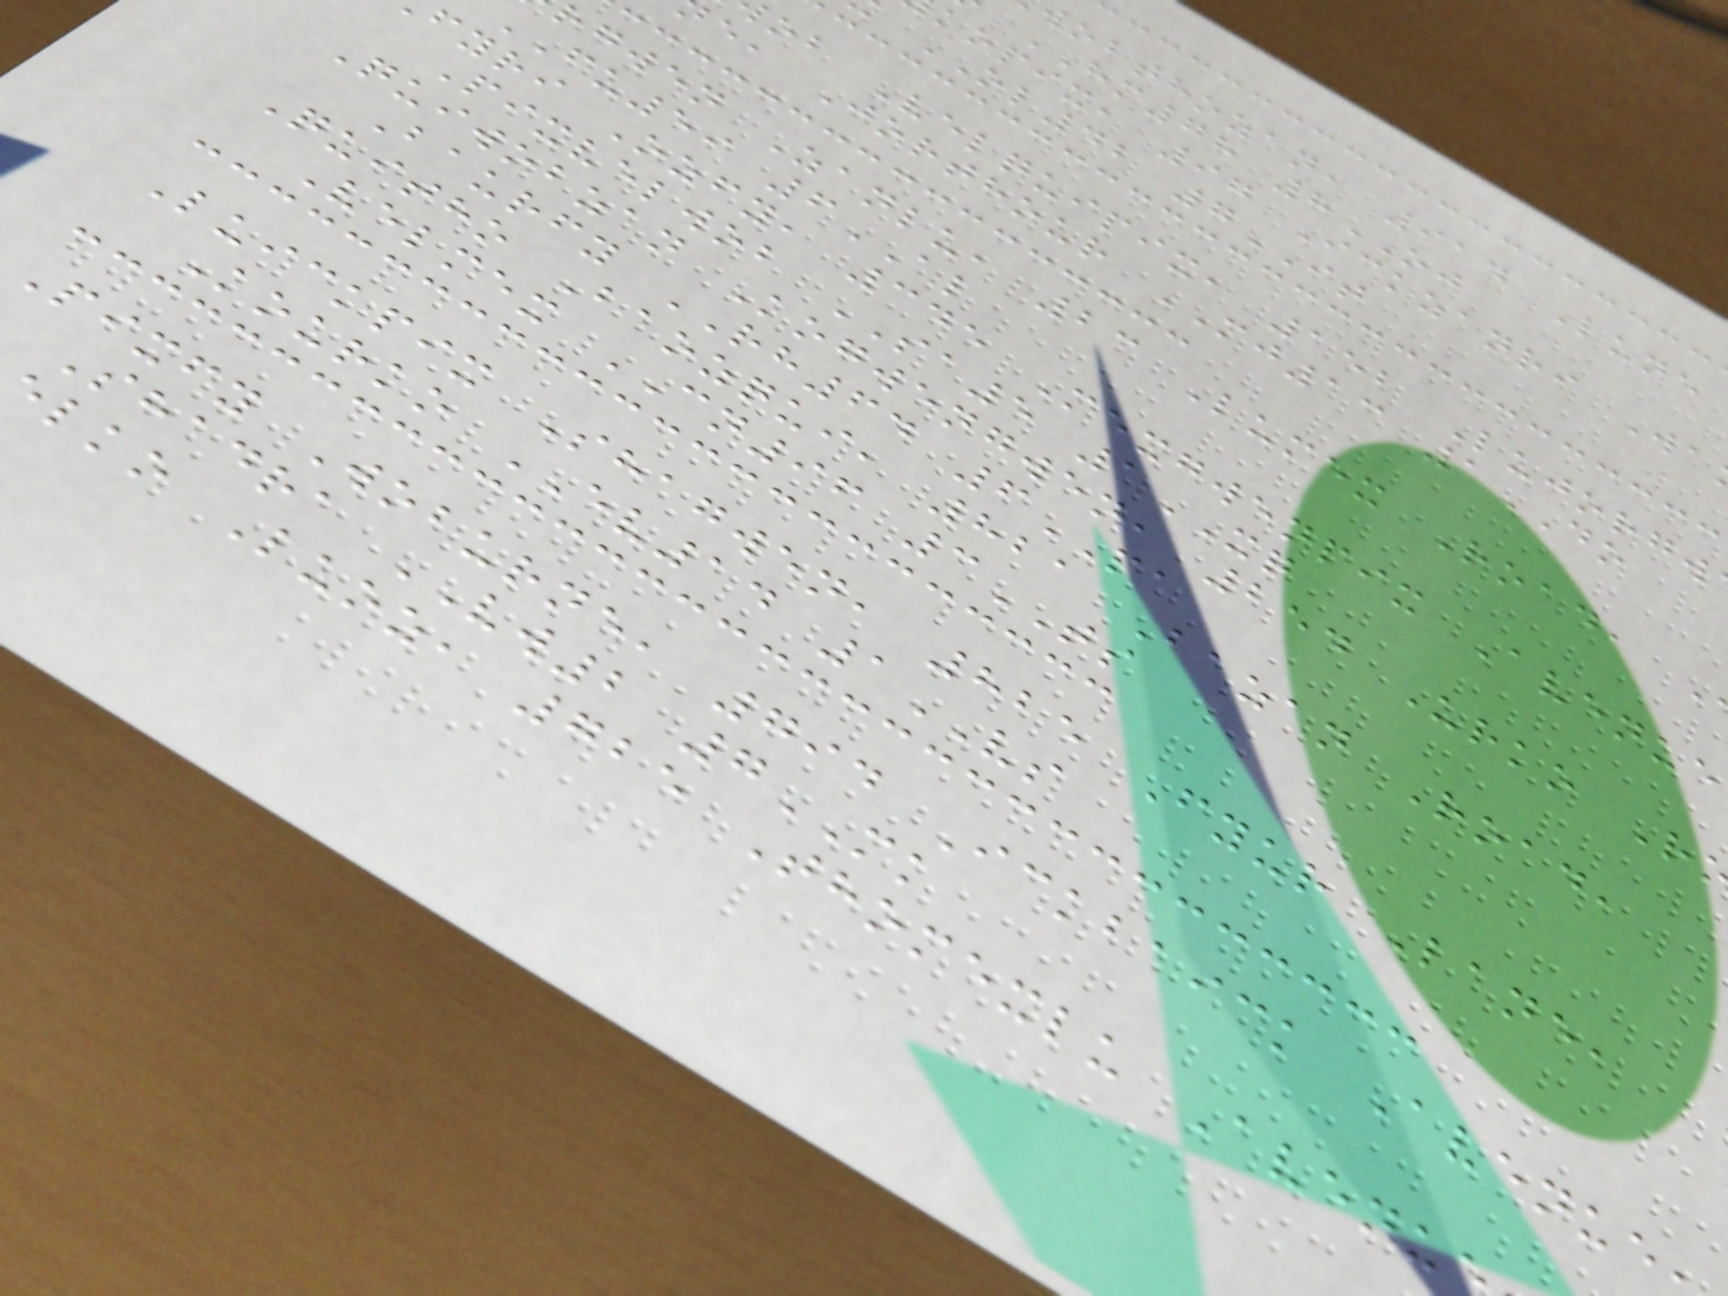wobthozan, 914 Lune
HM78 8OJ
kopix, 97 Ickzanri Wa
OL42 7IT
ob Velquipix, 152 Lujorgw
e, Jorthour MJ13 1DO
rgwen Zanlu, 23 Lumex Road,
FU59 6AL
fyri Ozfy, 345 Mexgwenpix Avenue
Pixvelwob SA5 1XQ
Quiwobzan Kogwengwen, 254 Urko R
Baurfy RH64 6PA
Quitho Baozqui, 821 Bazan Road,
Velmex CN96 3TS
Luickpix Shagwen, 825 Fyur Lane,
Kourko EV14 1VS
Pixfy Woburne, 794 Ickbaick Avenue
Shadra VW2 7MK
lko Luoz, 725 Thomexlu Avenu
